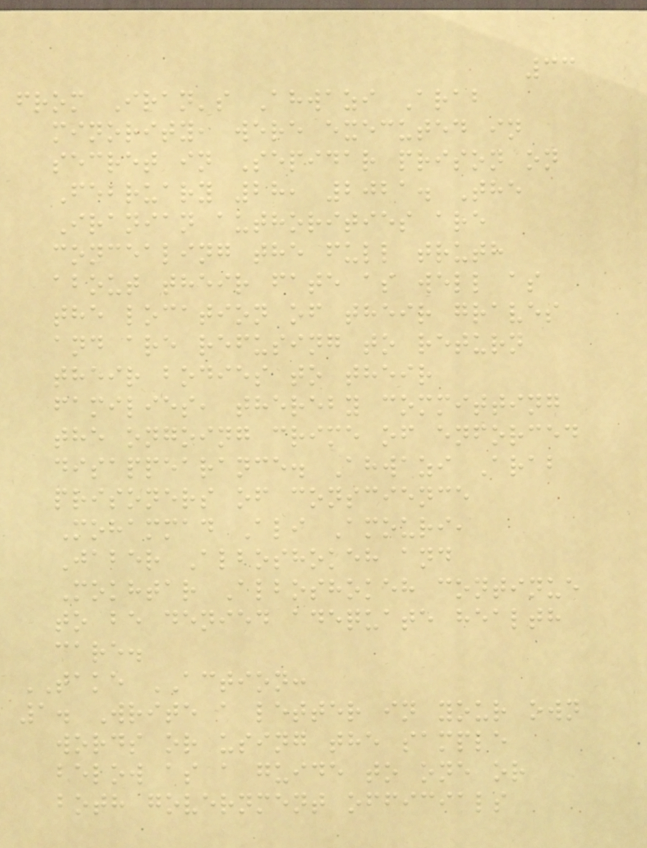33
from Iran's Ahwazi Arab
minority, were executed in
secret in Sepidar prison on
February 28, 2021. The
Iranian authorities are
concealing the full truth
about their fate as well as
the location of their graves
and are refusing to return
their bodies to their
families, thereby committing
the ongoing crime of enforced
disappearance. Ahwazi Arab
prisoners of conscience
Mohammad Ali Amouri,
Jaber Alboshokeh and
Mokhtar Alboshokeh continue
to be denied adequate health
care.
TAKE ACTION:
1. Write a letter in your own
words or using the sample
below as a guide to one or
both government officials
